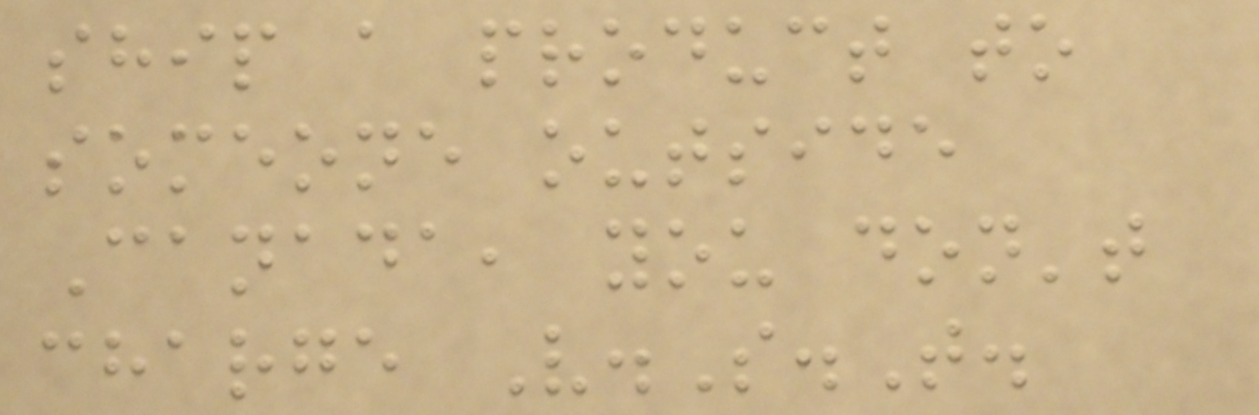ship a product to
someone outside
Canada, you don't
charge V.S.T.
